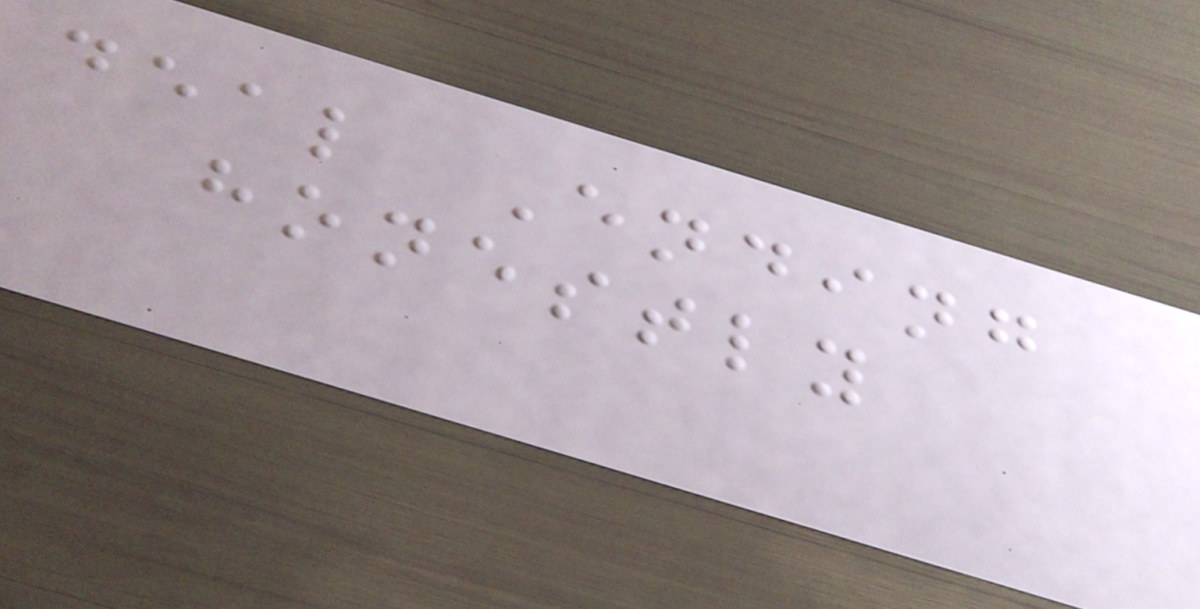deal Ending
honestly
